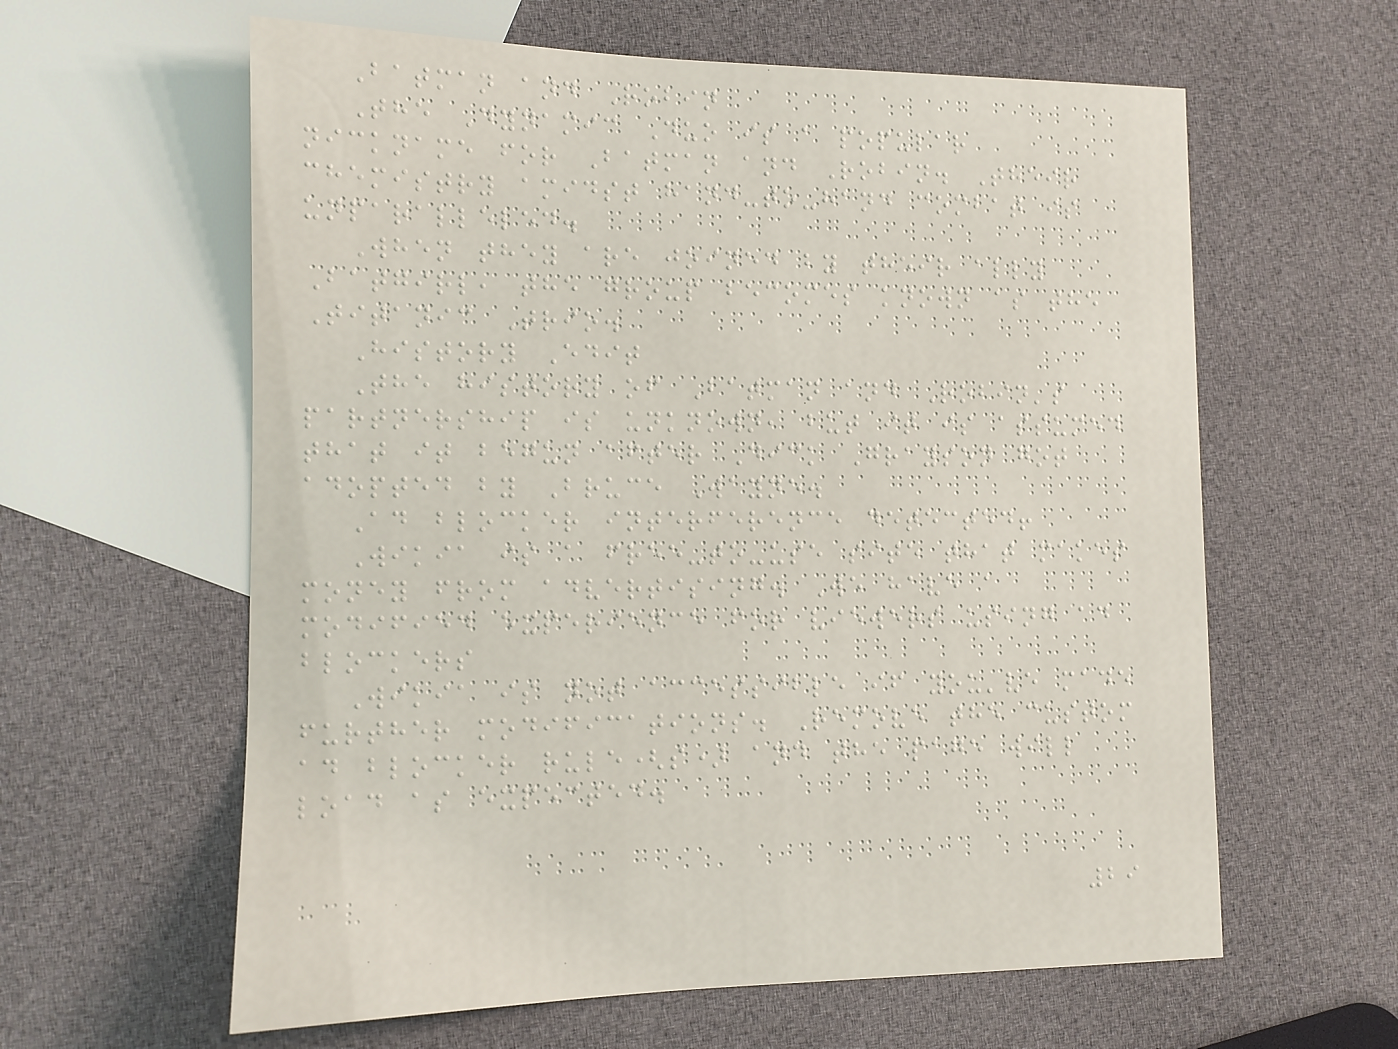Batman and Robin
The Dynamic Duo is a popular
nickname for Batman and Robin. Their
chemistry amidst hand-to-hand combat is
unparalleled.
When they are joined by their ally
Batgirl, the group becomes known as the
Titanic Trio.
History Edit
The history of Batman and Robin's
partnership is unknown, but it is assumed
that it begun after Dick Grayson got
adopted by Bruce Wayne.
Ad blocker interference detected!
Wikia is a free-to-use site that makes
money from advertising. We have a
modified experience for viewers using ad
blockers
Wikia is not accessible if you've made
further modifications. Remove the custom
ad blocker rule(s) and the page will
load as expected.
29
